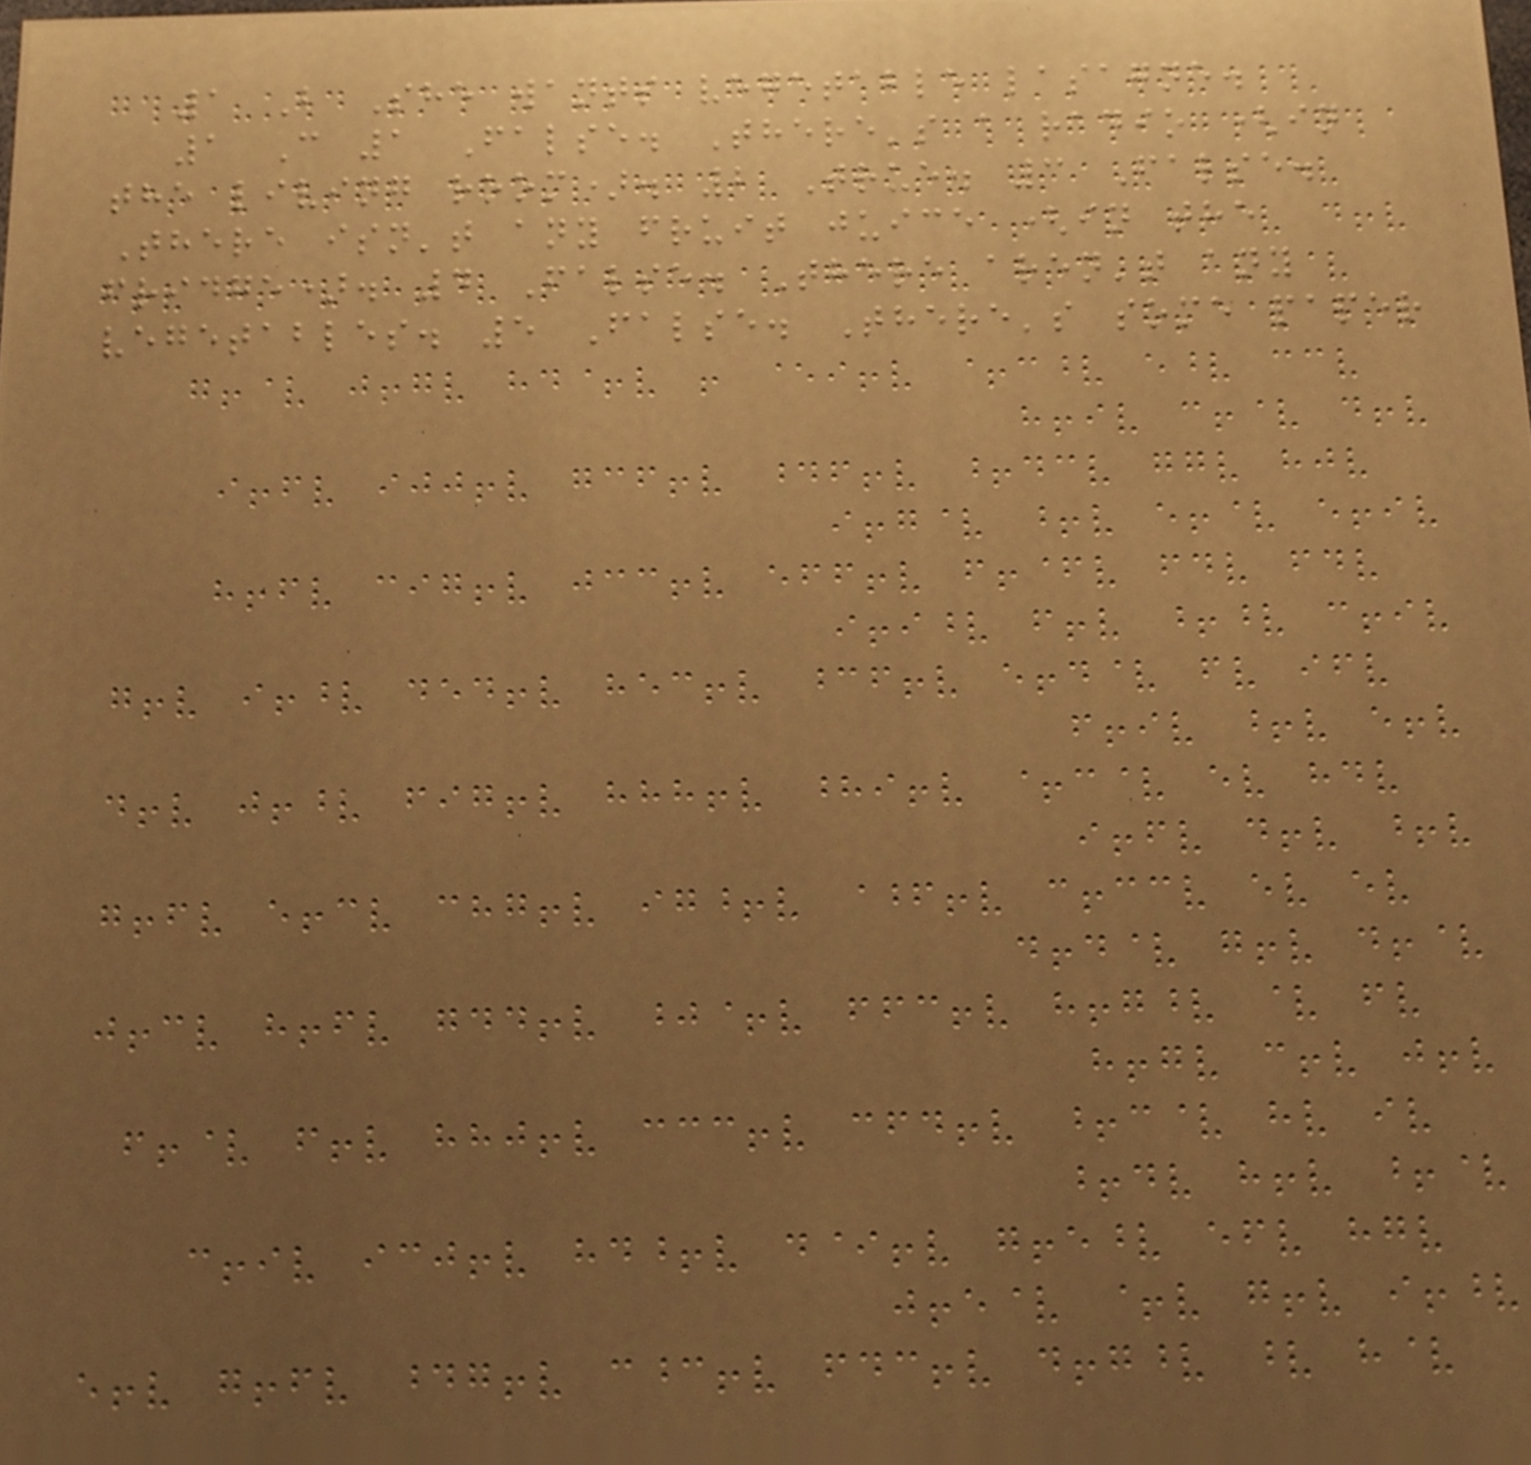1 B She wants vegetable lasagne.
1 C 1 False. There's a radio (in
the living room). 2 True. 3 False.
There isn't any fruit juice (in the
fridge). 4 False. There aren't any
vegetables. 5 False. There's some paper
